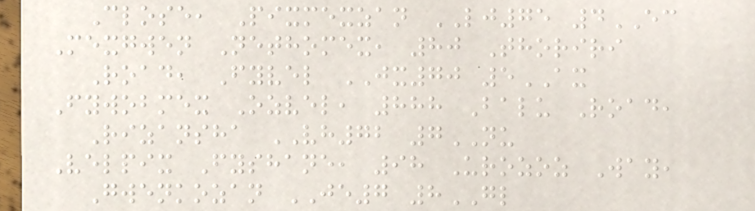Close, Pixmexzan LJ75 4EC
Mexgwen Nethomex, 80 Thoriri
Road, Fyvel JX70 5AX
Fywobmex Ozvel, 888 Balu Road,
Rizansha VH72 7NU
Velpix Fyshane, 98 Urozoz Way,
Gwenkozan JE7 8GL
